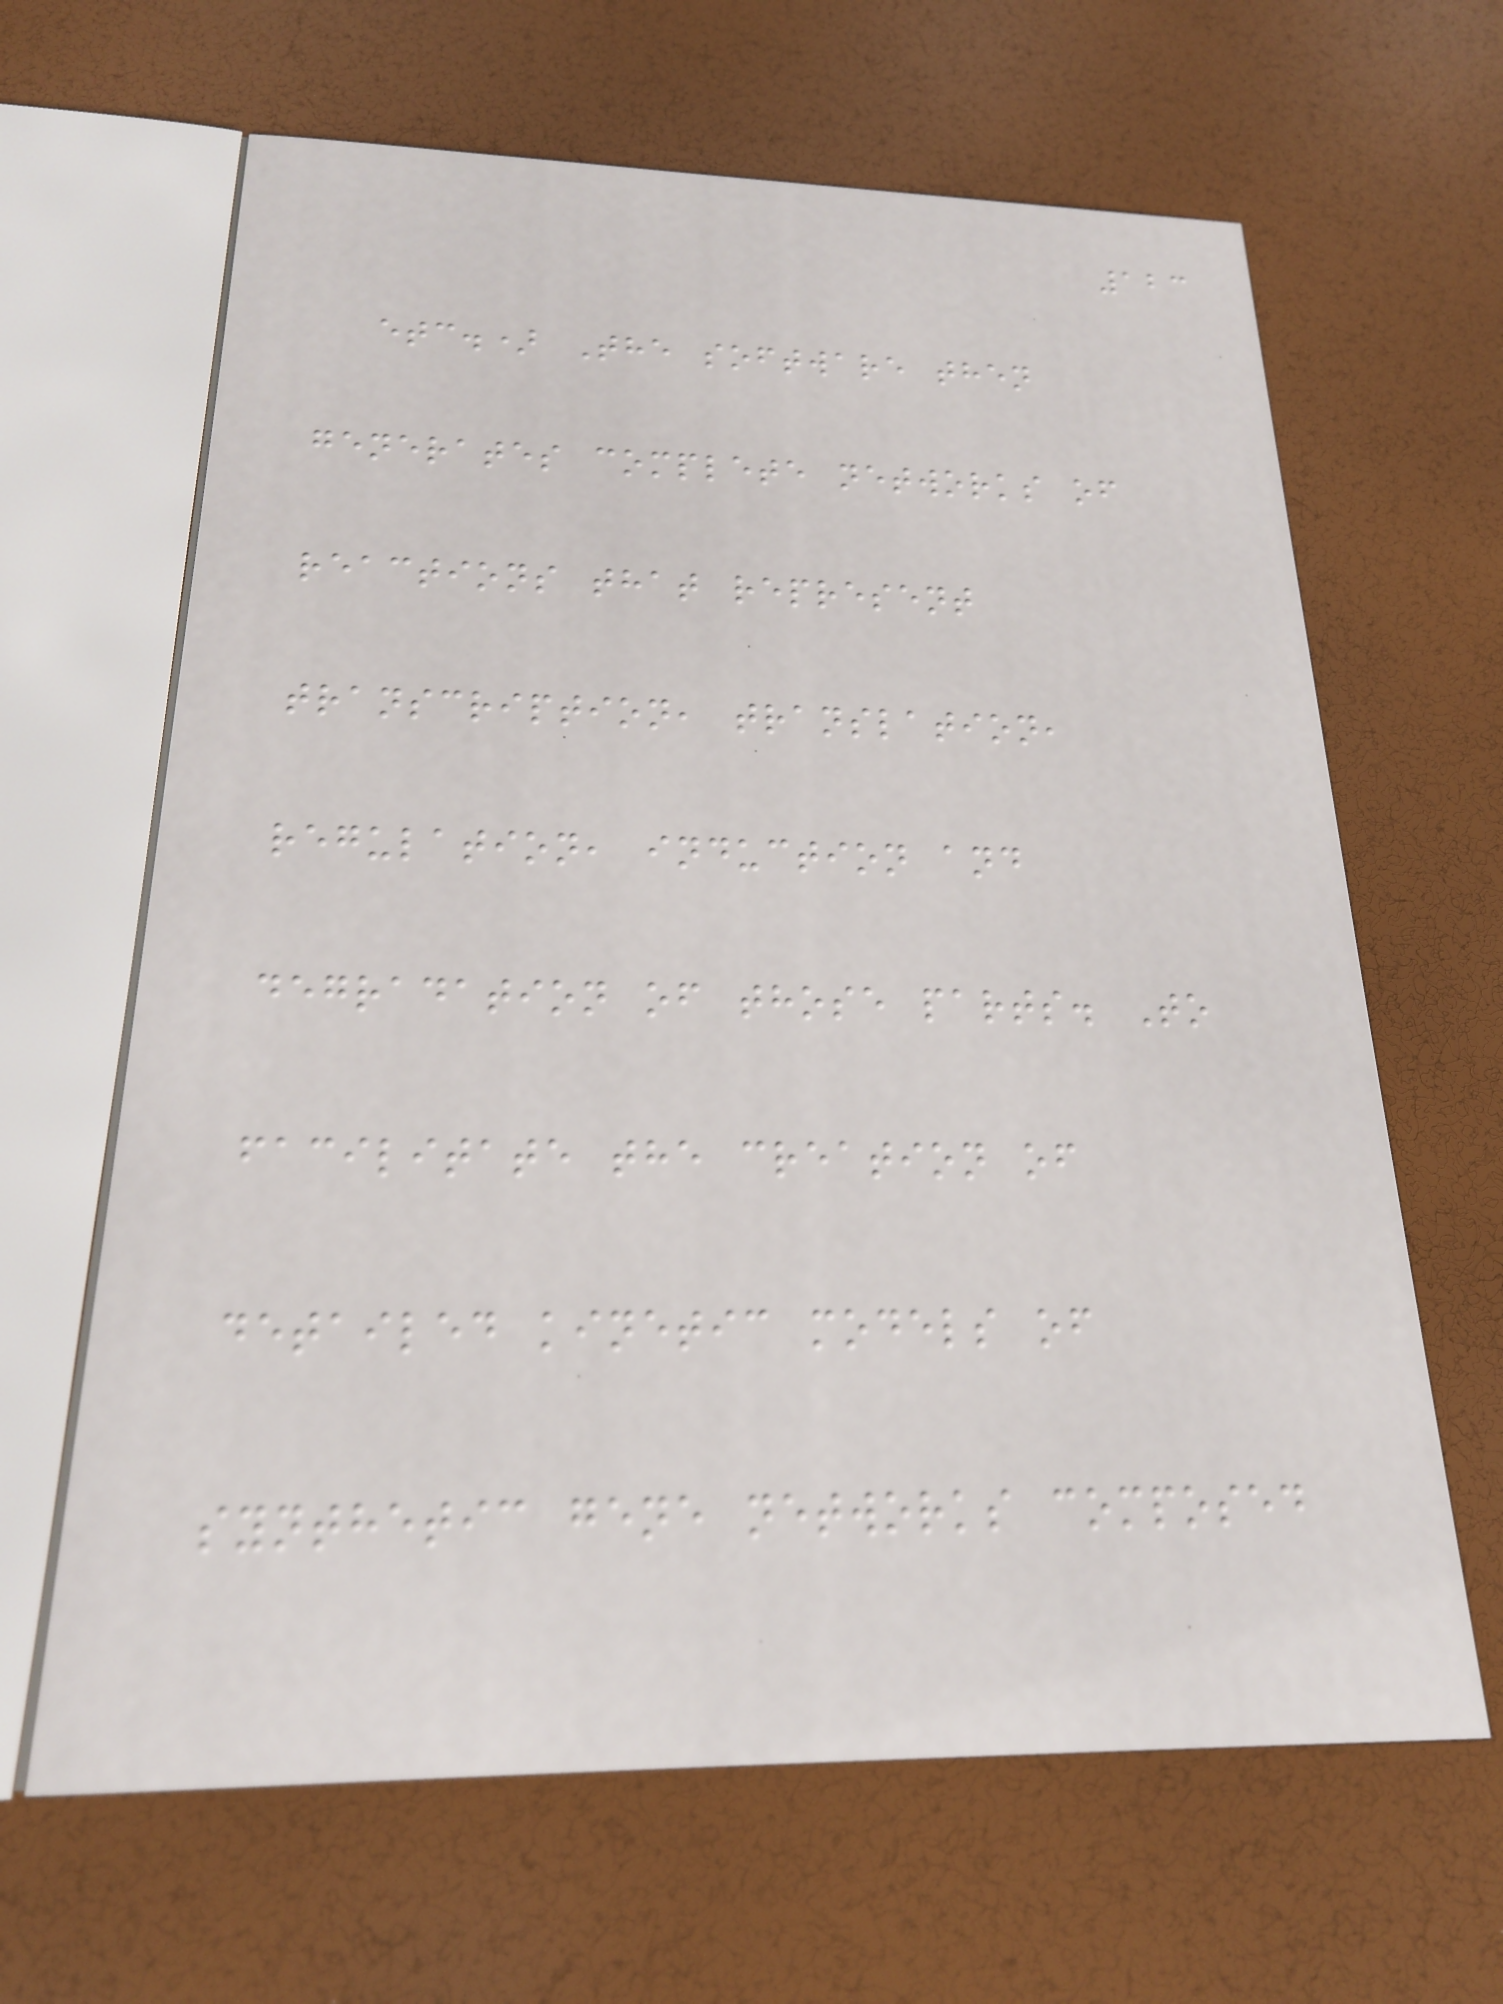123
etc.) The software then
generates complete networks of
reactions that represent
transcription, translation,
regulation, induction and
degradation of those parts. To
facilitate the creation of
detailed kinetic models of
synthetic gene networks composed
